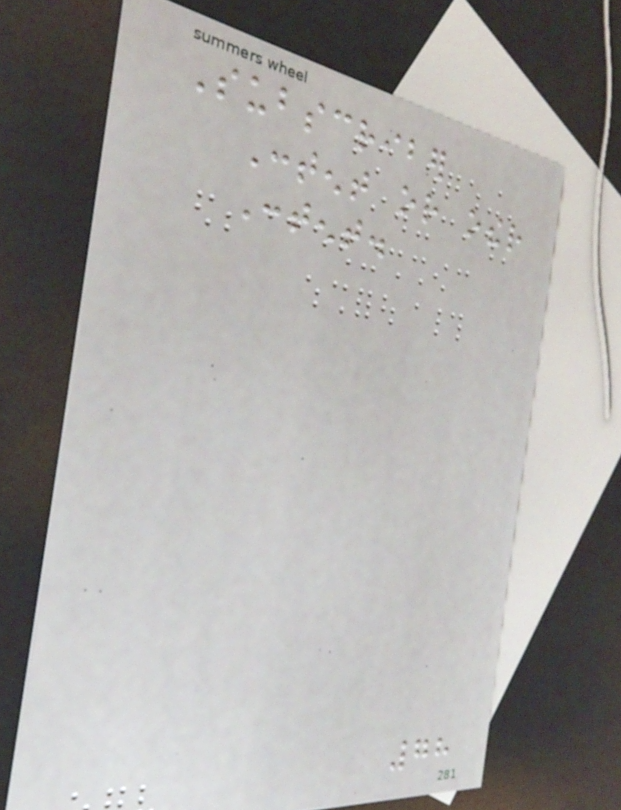Subscriber
Content or other
Content.
78
